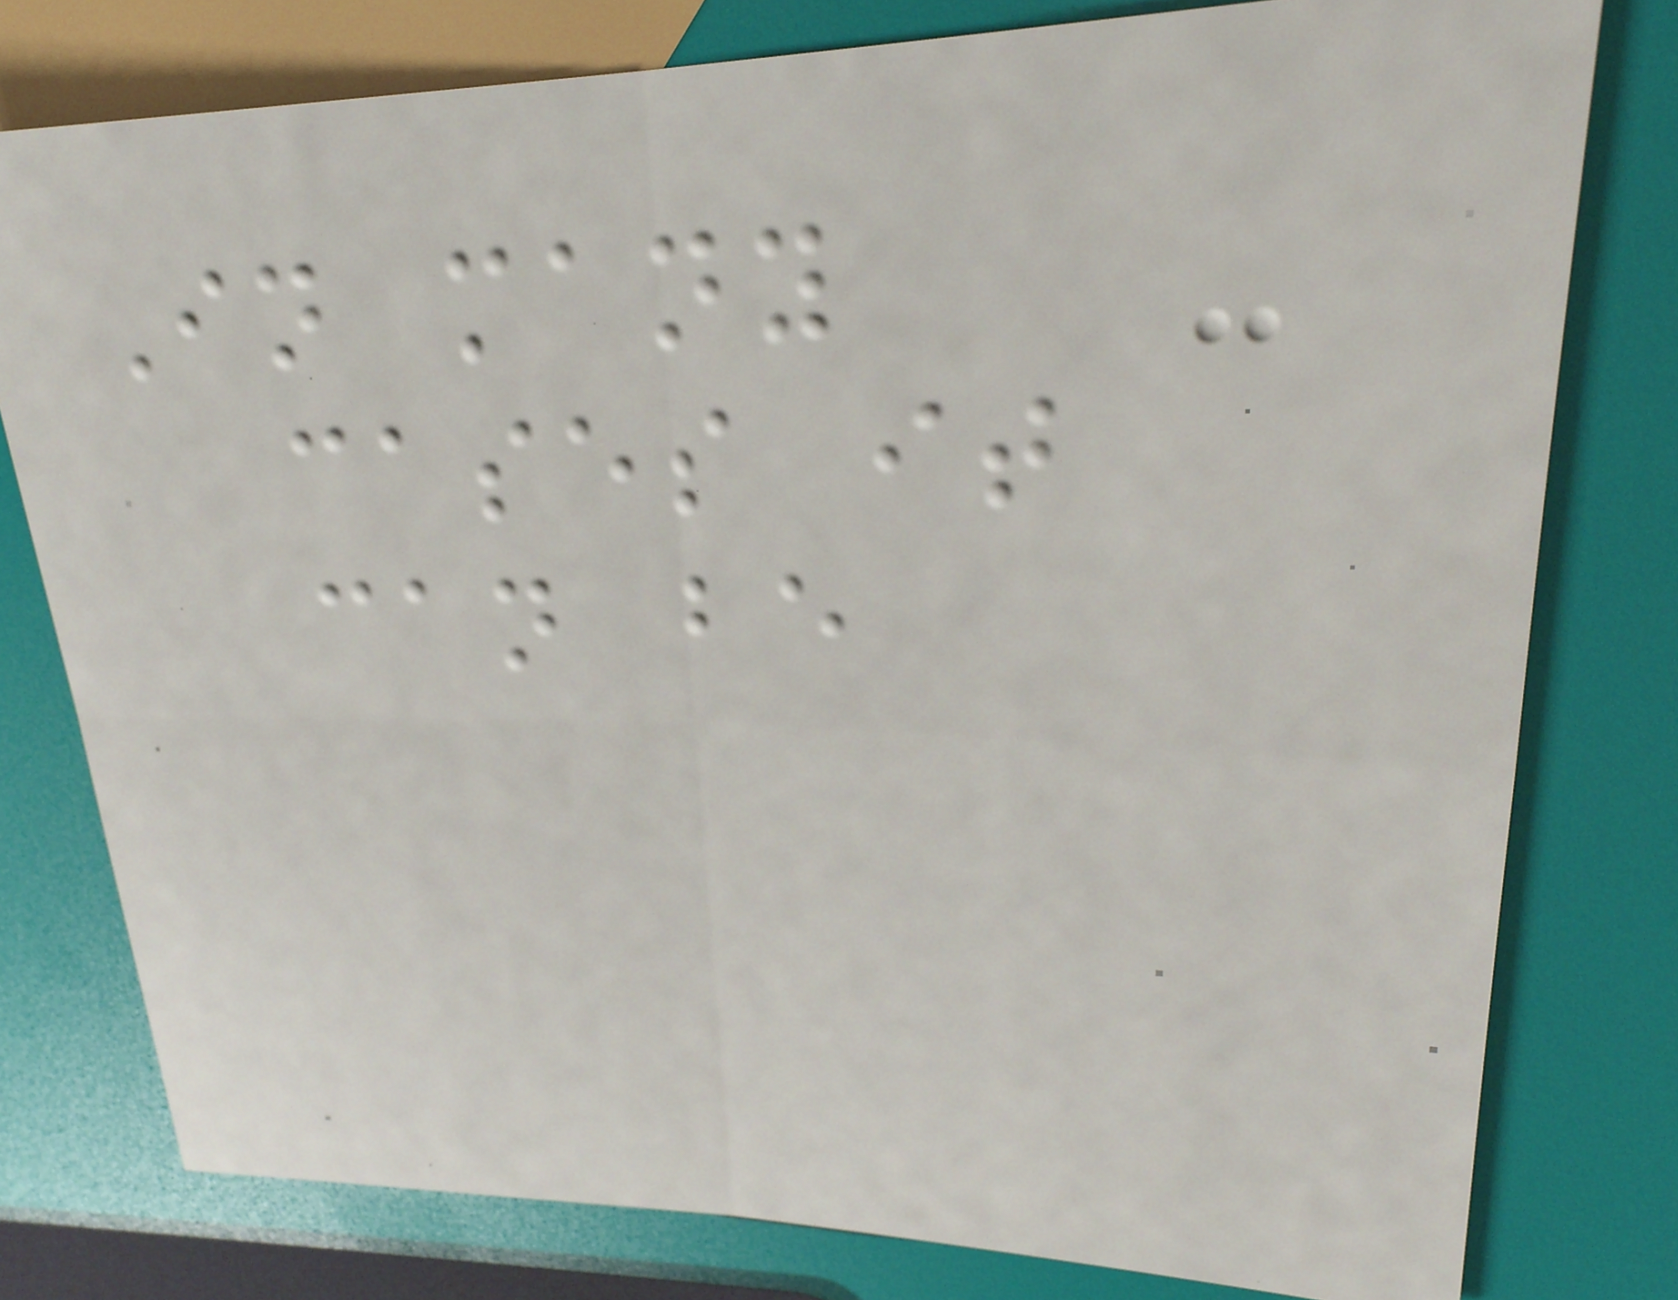In many
cases it
can be
